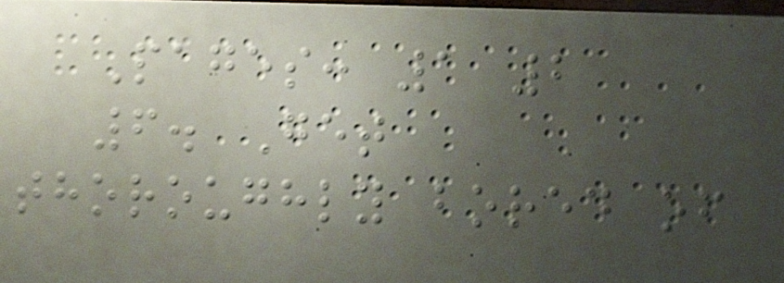Pages: 1 2
6. Get
thoroughly bored of
